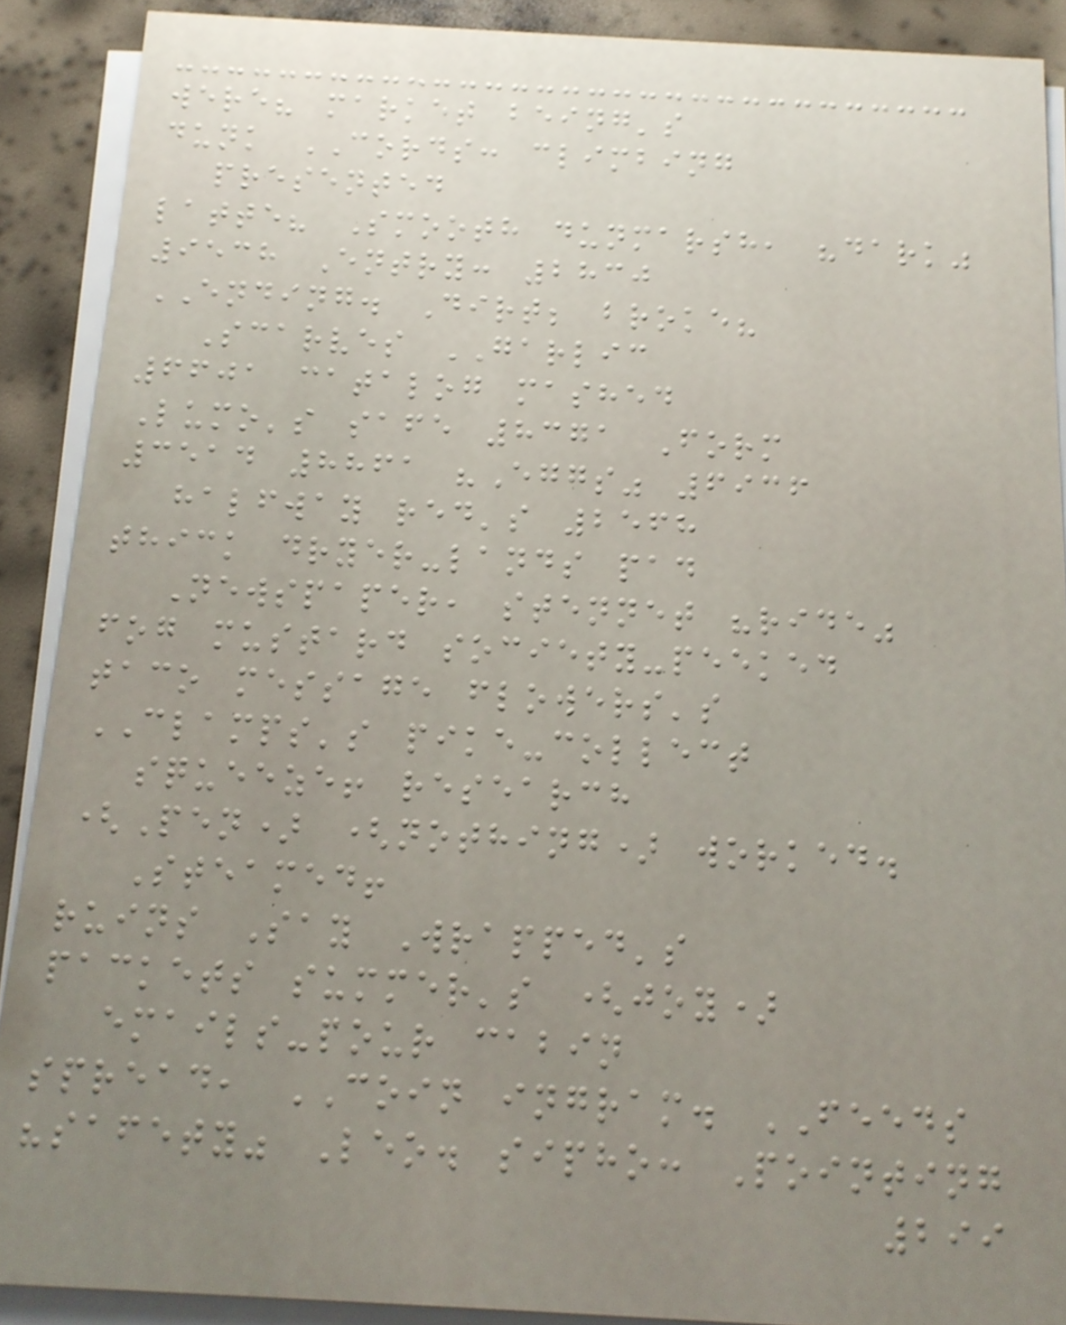were? market being's
dunk CORDS: climbing
presented
latte? Smooth dunmarsh, "dark"
9538 Entry: 2830
ENDING. Dirt; broke?
Scarves GARLIC
6601 catalog mashed
Lumo's safe 8371 Form
3514 8861 "Eggs" 6936
halfway red's 2568
thick dryer-lands pad
Newspaper, stennet "ride"
fog mustard society-peeked
taco message flowers's
CLAMPS's pike-collect
squeeze! research
(Pen) (nothing) worked.
Steamed!
ruins Say Wrapped's
packets summer's (joy)
emails-pour cabin
spread, COIN ingram. FEEDS
"safety" Leo. sipho: Pointing
299
